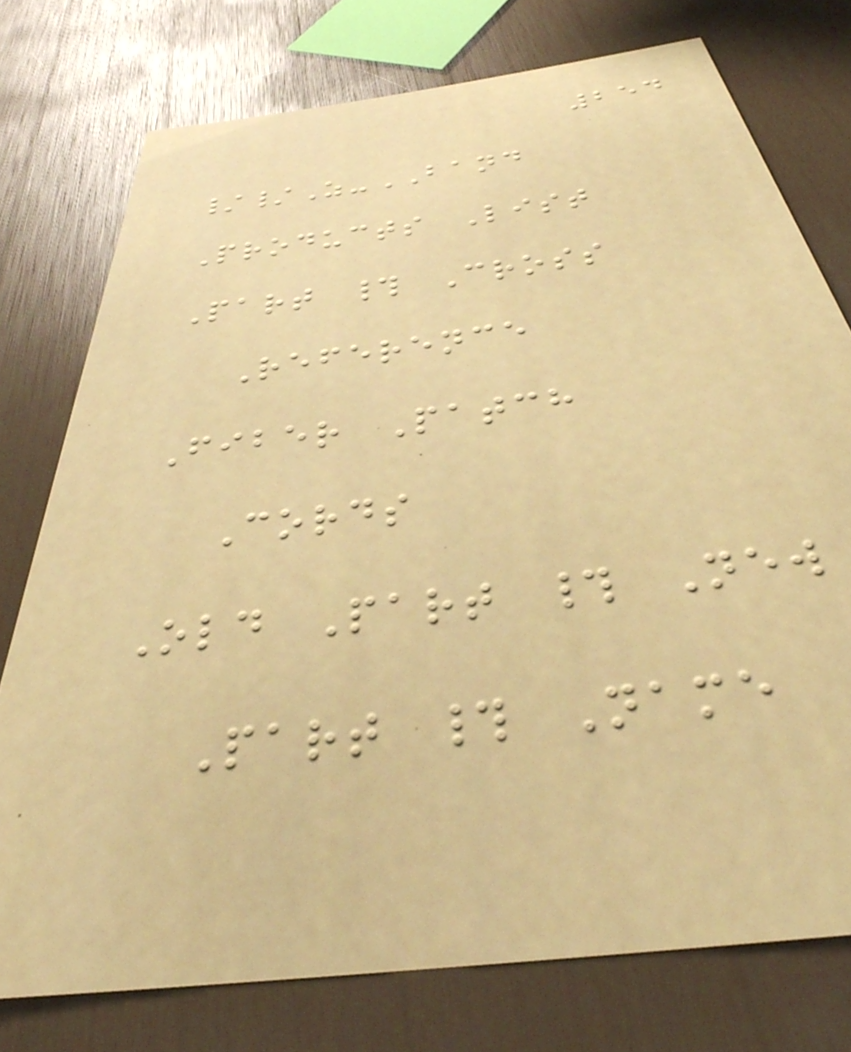254
//Z-BAND
Products List
Part # Cross
Reference
Fiber Patch
Cords
Old Part # New
Part # Name
